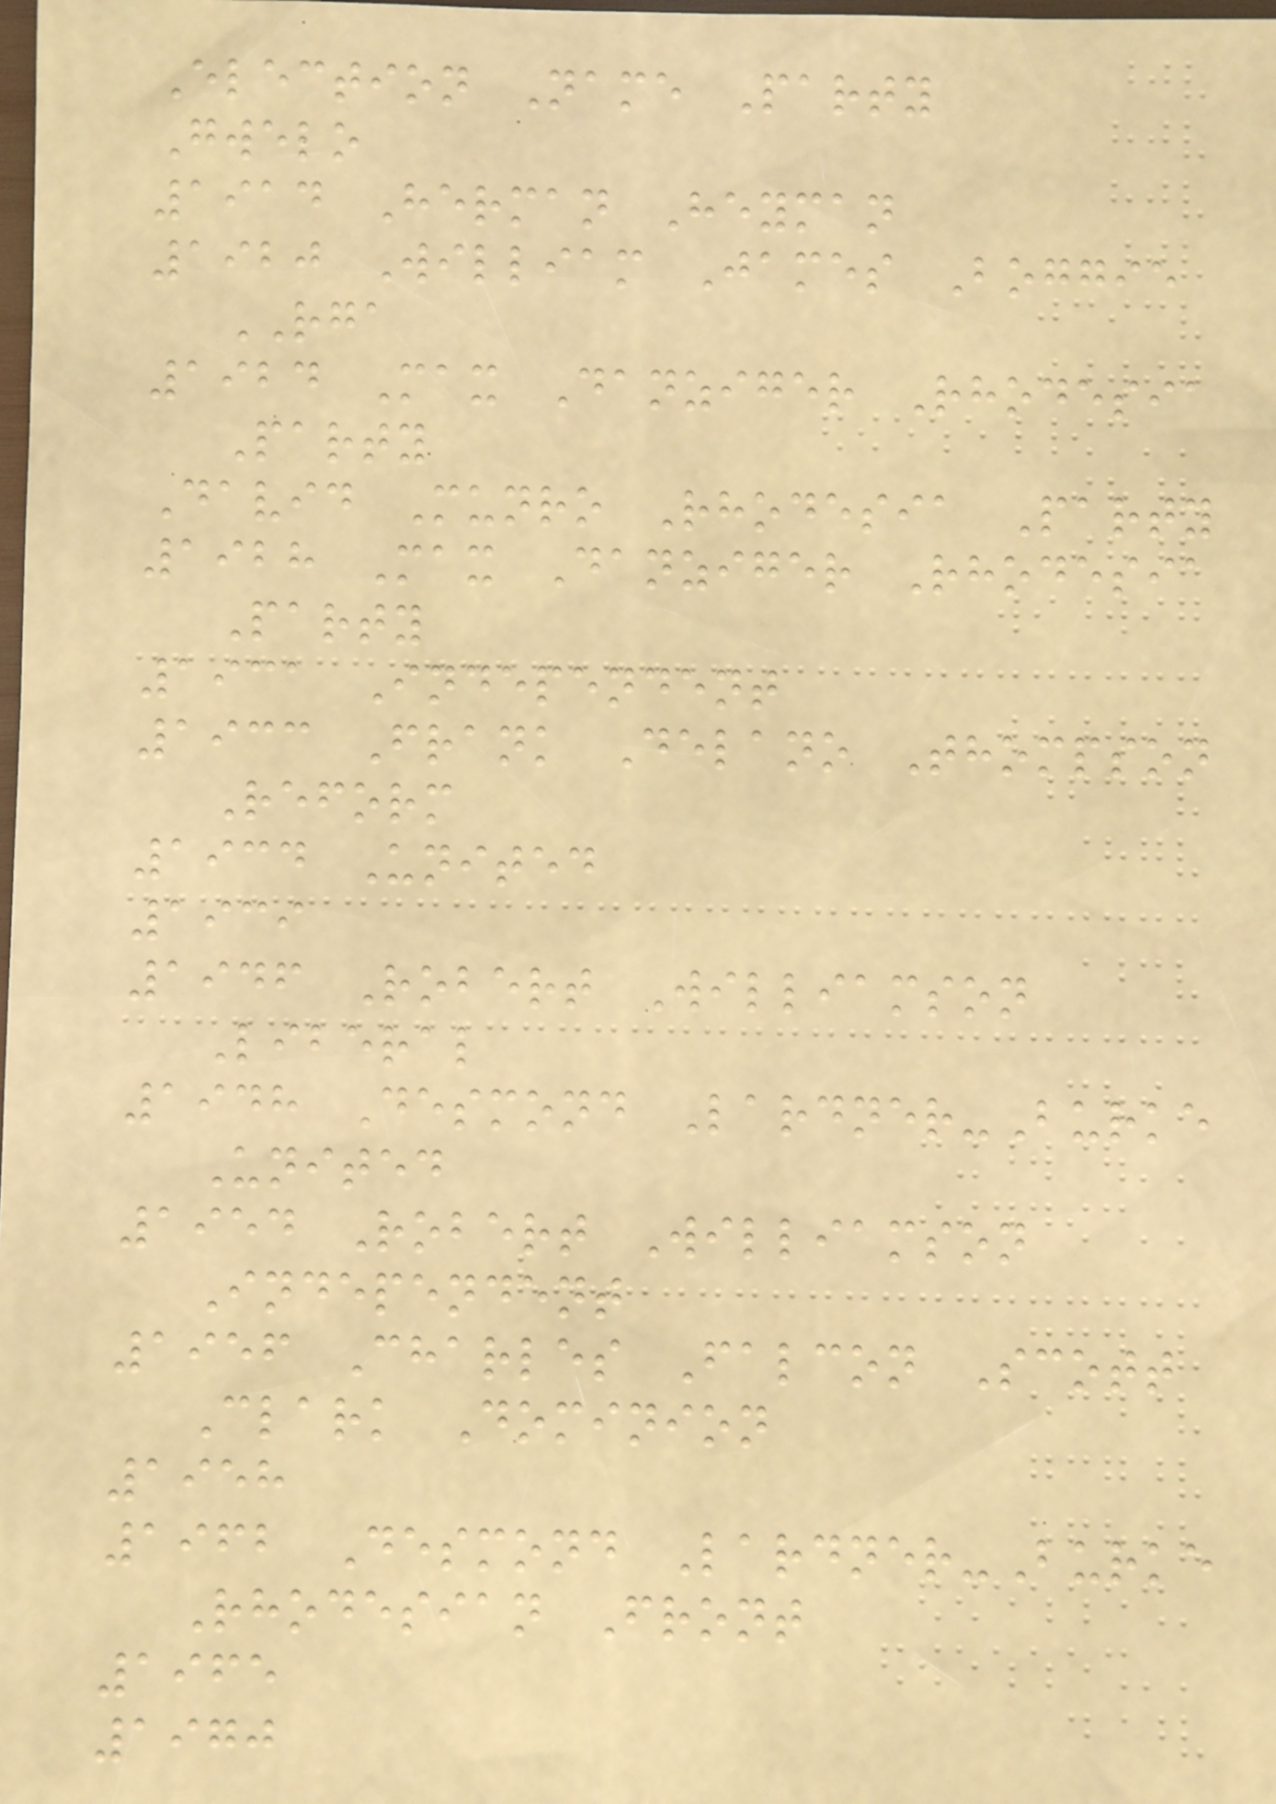Election Name Party
Gwelo
1914 Herman Heyman
1920 William James Boggie
RGA
1924 Max Danziger Rhodesia
Party
David Munro Rhodesia Party
1928 Max Danziger Rhodesia
Party
1931 Independent
1933 Frank Delano Thompson
Reform
1934 United
1939
1946 Robert Williamson
Liberal
1948 Desmond Lardner-Burke
United
1954 Robert Williamson
Independent
1956 Charles Falcon Scott
Clark Dominion
1958
1962 Desmond Lardner-Burke
Rhodesian Front
1965
1970
